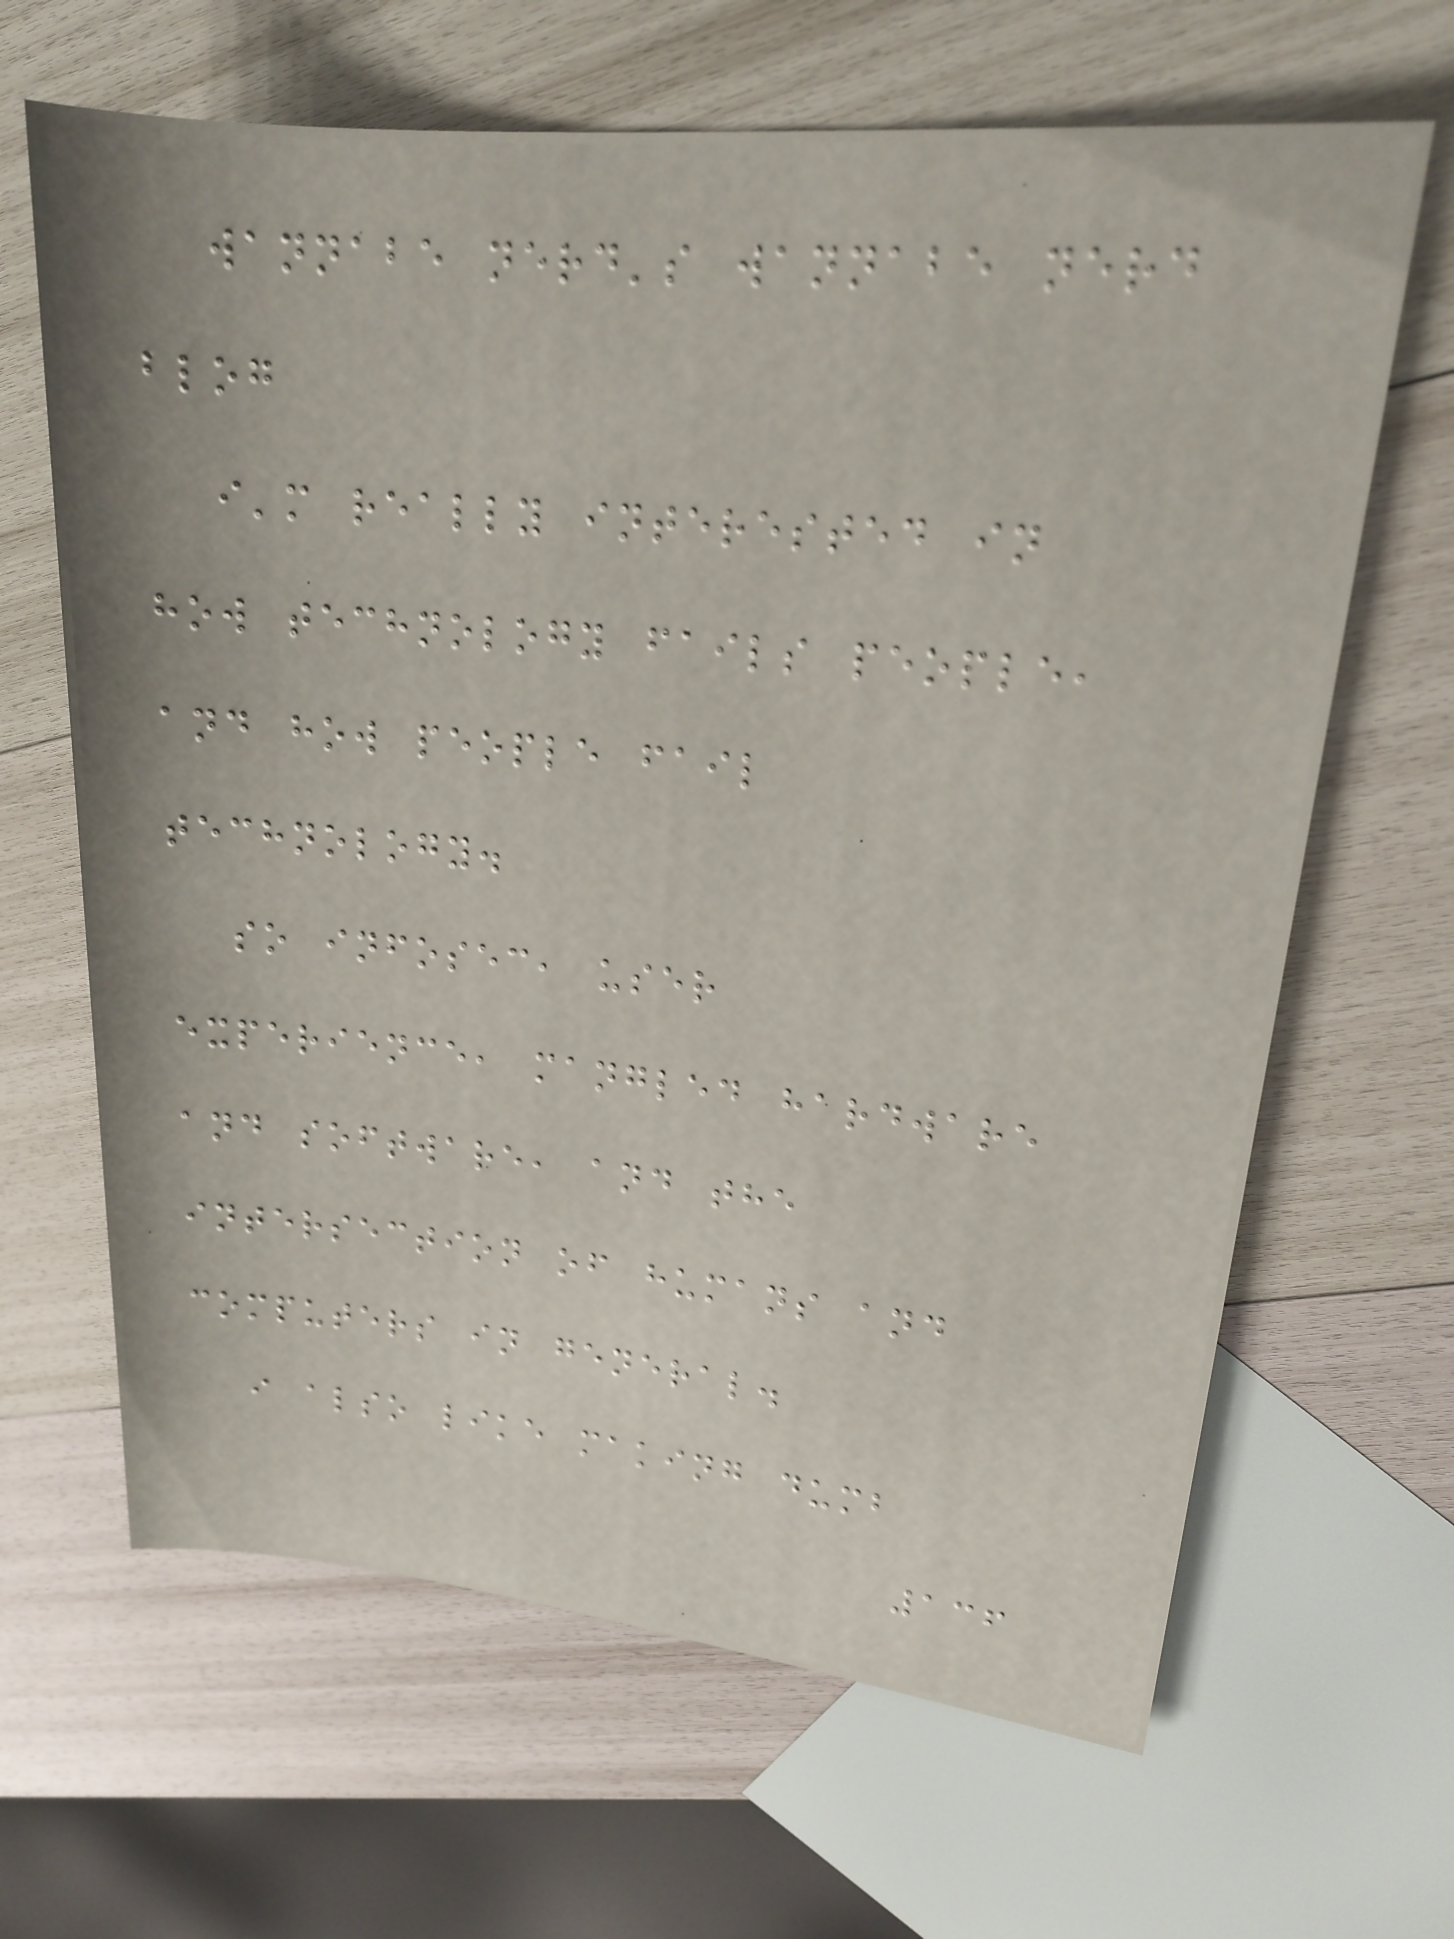wannabe nerd's wannabe nerd
blog
i'm really interested in
how technology fails people,
and how people fail
technology.
so infosec, user
experience, mangled hardware
and software, and the
intersection of humans and
computers in general.
i also like making dumb
136
